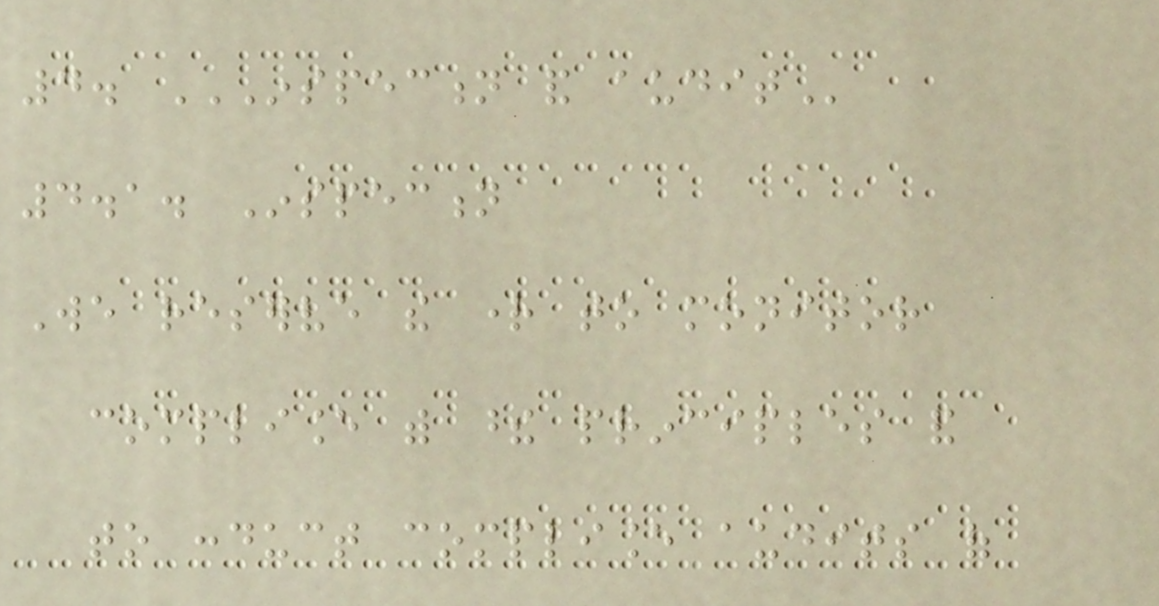4. INSPECTION AND AUDIT
4.1. Inspection
We reserve the right to monitor
compliance with these principles and
to conduct compliance audits of
